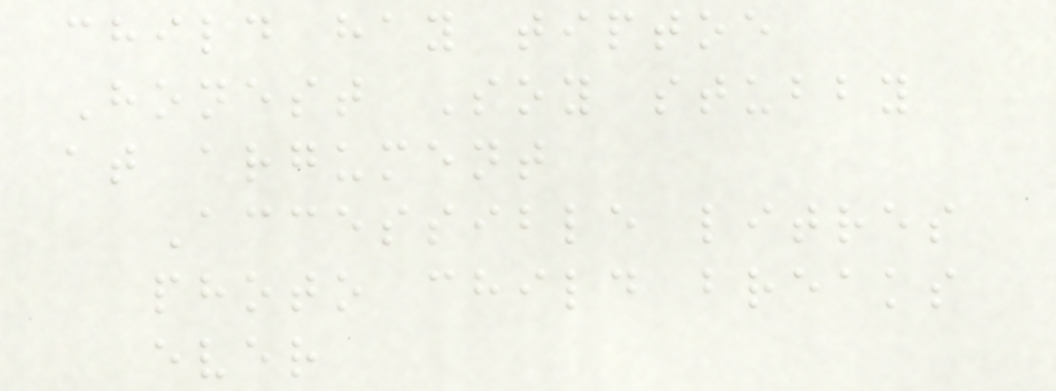child hay tiptoe
Honest Soy stubby
at argument
Accessible litres
photo child breaks
ever
